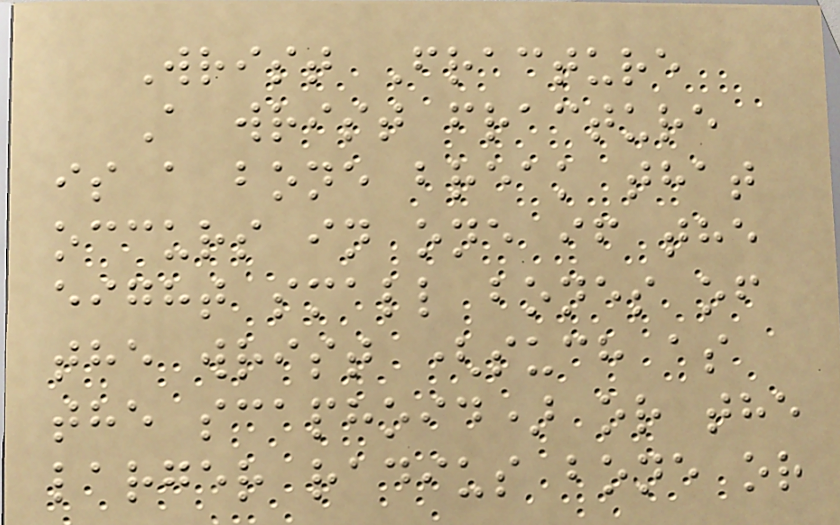Wrist Fracture
A wrist fracture
is a bone break that
occurs in one if the
eight small bones of
the wrist (such as
the scaphoid) or the
larger radius bone or
